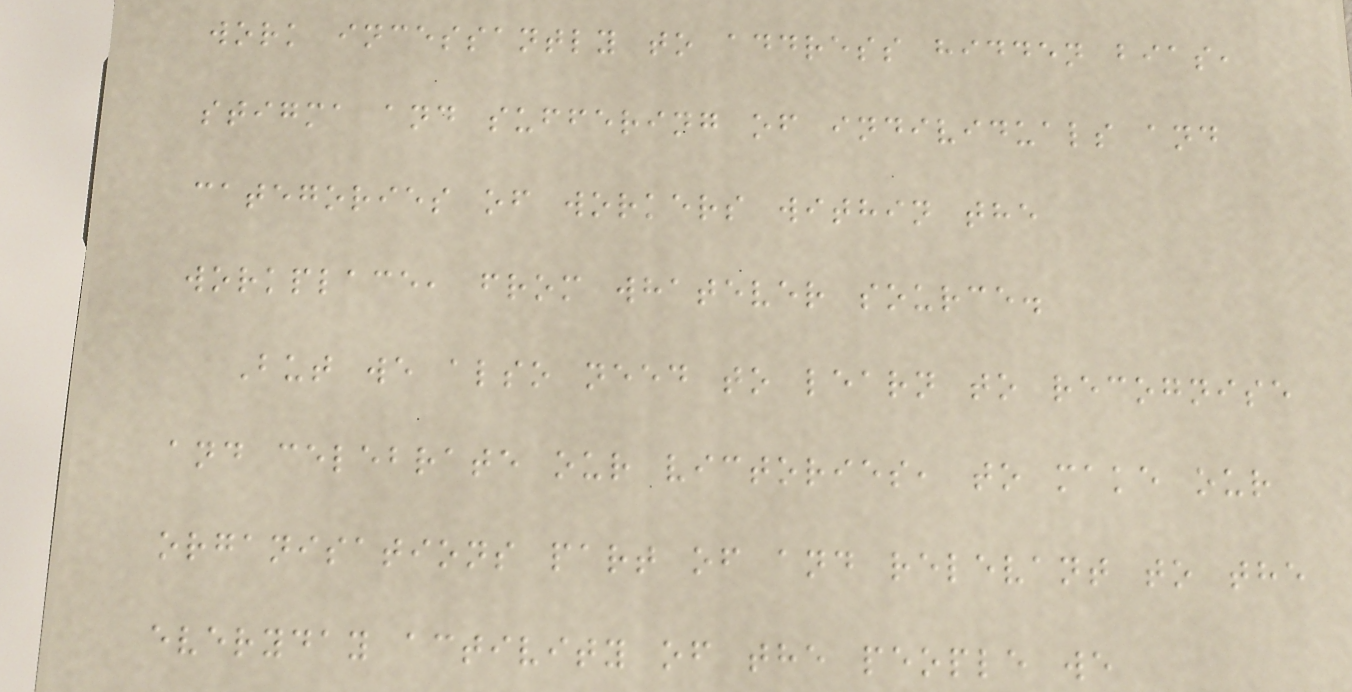work incessantly to address hidden bias,
stigma and suffering of individuals and
categories of workers within the
workplace, from whatever source.
But we also need to learn to recognise
and celebrate our victories, to make our
organisations part of and relevant to the
everyday activity of the people we
